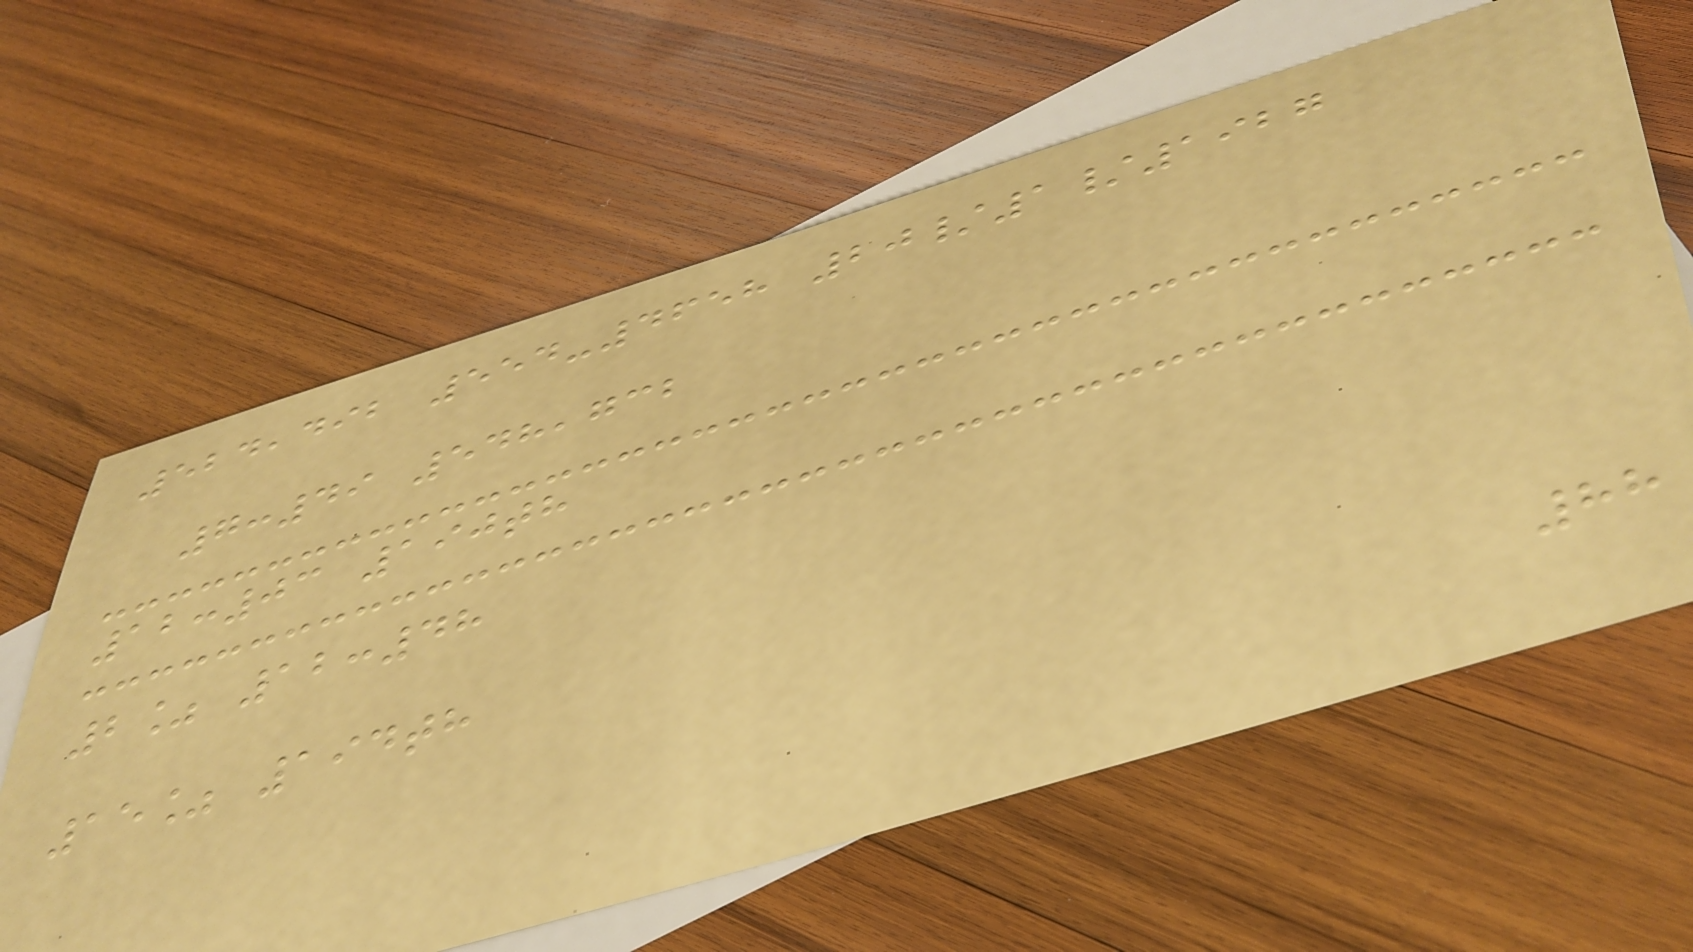524,492 554-4658 20/1/1927
7:49 548,732
12:03 190th
2% 12:48
15% 194th
88
